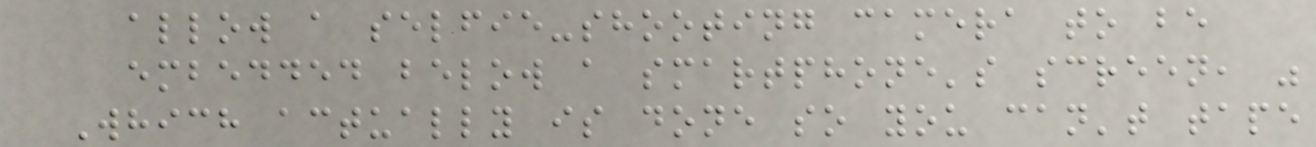allow a selfie-shooting camera to be
embedded below a smartphone's screen, "
Which actually is done so you can't tape
